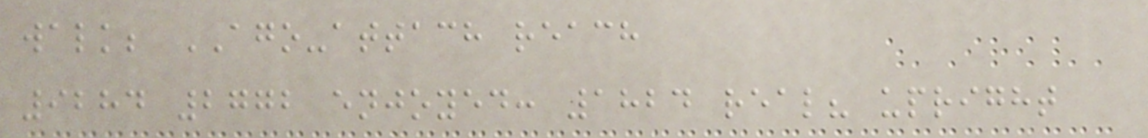walk; AGO-attach reach
9284 2772 enjoyed: 1824 real? upright
